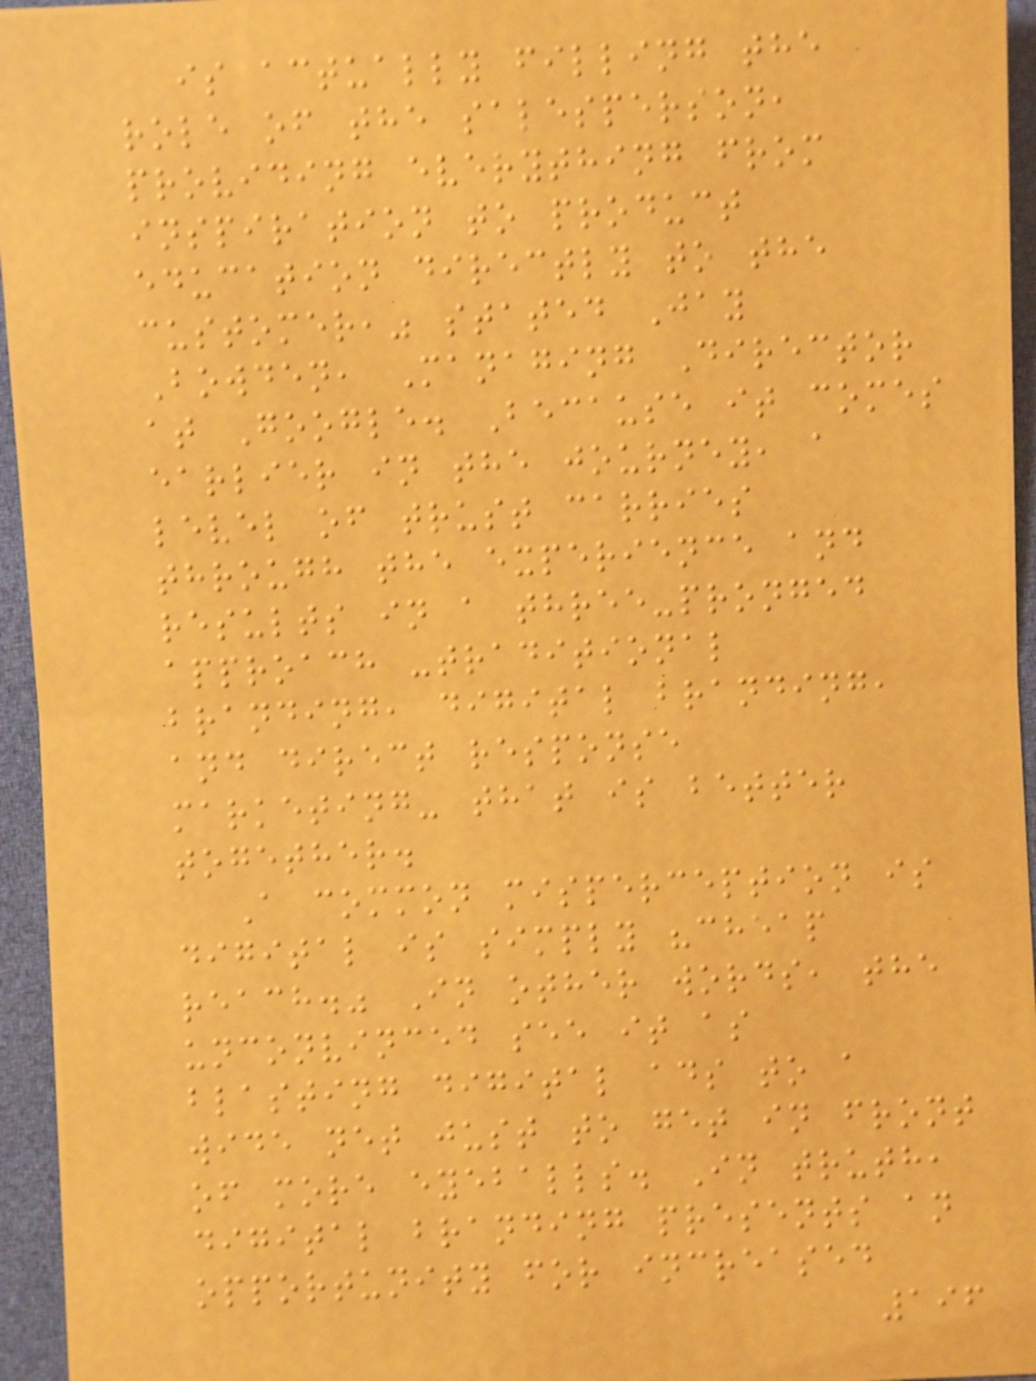is actually filling the
role of the salesperson,
providing everything from
inspiration to product
education directly to the
customer," stated Jay
Bowden, Managing Director
at Google. Because it comes
earlier in the journey, a
level of trust carries
through the experience and
results in a three-pronged
approach -traditional
branding, digital branding,
and direct response
marketing- that is better
together.
A common misperception is
digital is simply "cheap
reach." In other words, the
unconvinced see it as
blasting digital ads to a
wide net just to get in front
of more eyeballs. In truth,
digital branding presents an
opportunity for increased
196
